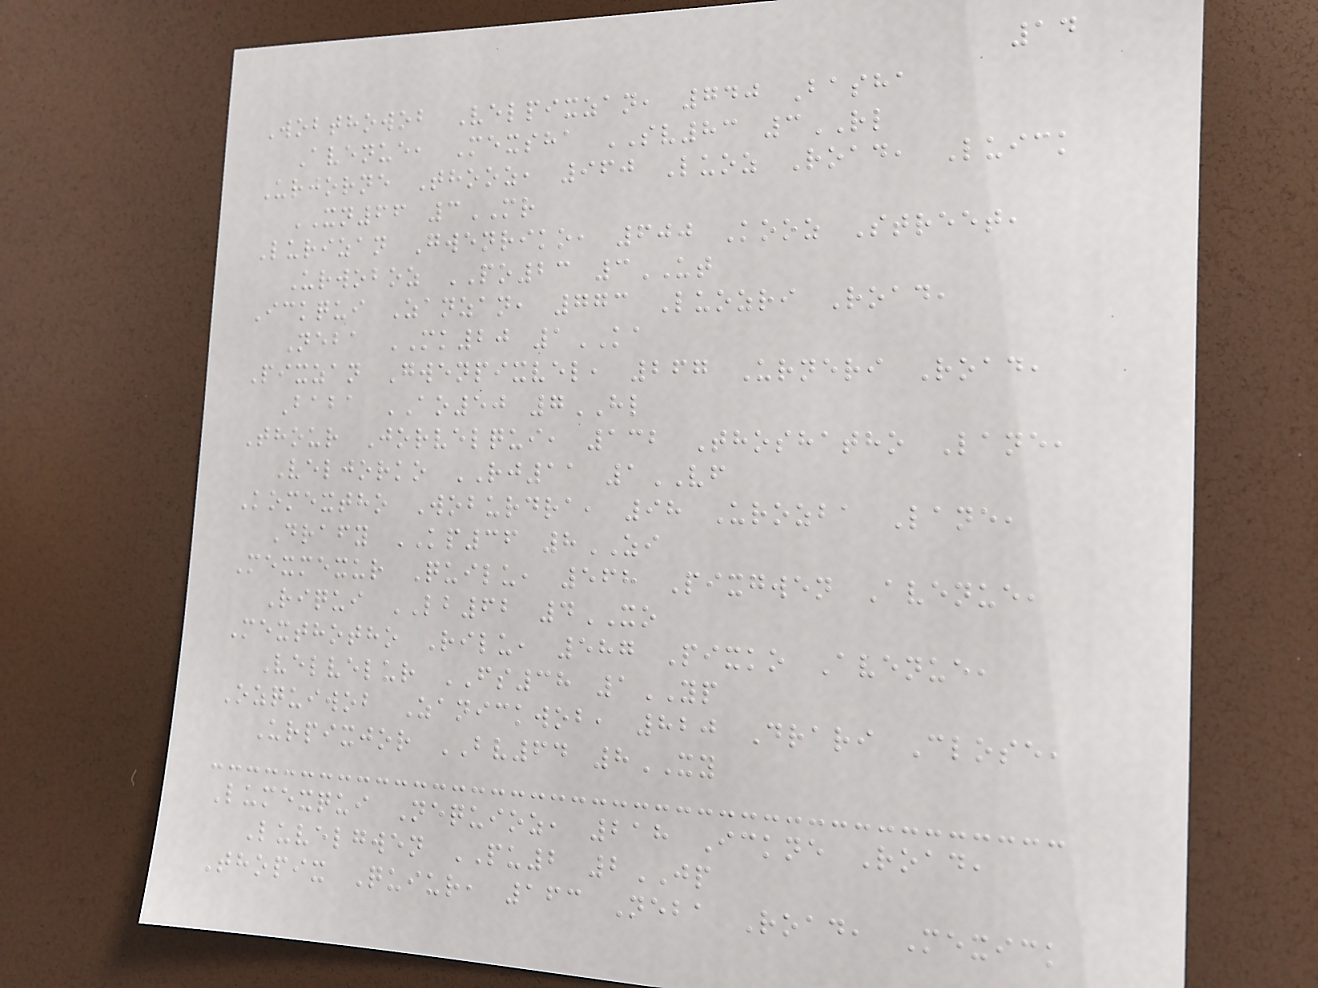14
Wobthowob Velpixzan, 740 Basha
Avenue, Mexsha SV83 3RL
Urjorne Thooz, 960 Luoz Road, Luick
XN66 3MR
Lurizan Gwenriko, 600 Kooz Street,
Urwoboz PO23 3UT
Ickqui Zanzan, 773 Luozri Road,
Neba MK20 1KA
Pixzan Gwenpixvel, 267 Urneri Road,
Baba AO50 7HL
Thour Jorvelqui, 132 Thoshatho Lane,
Veljorko RJ11 1VF
Komextho Woburdra, 98 Urozba Lane,
Drafy KP36 8ZI
Mexmexur Quilu, 568 Pixgwen Avenue,
Riqui LB62 4XO
Mexthotho Rilu, 587 Pixko Avenue,
Velvelur FS38 1YP
Ozquiwob Zanickwob, 820 Drari Close,
Urpixjor BV64 8XY
Lumexqui Nequioz, 218 Ickne Road,
Luvelgwen PU2 2JP
Thopix Quiur, 163 Neba Road, Mexick
